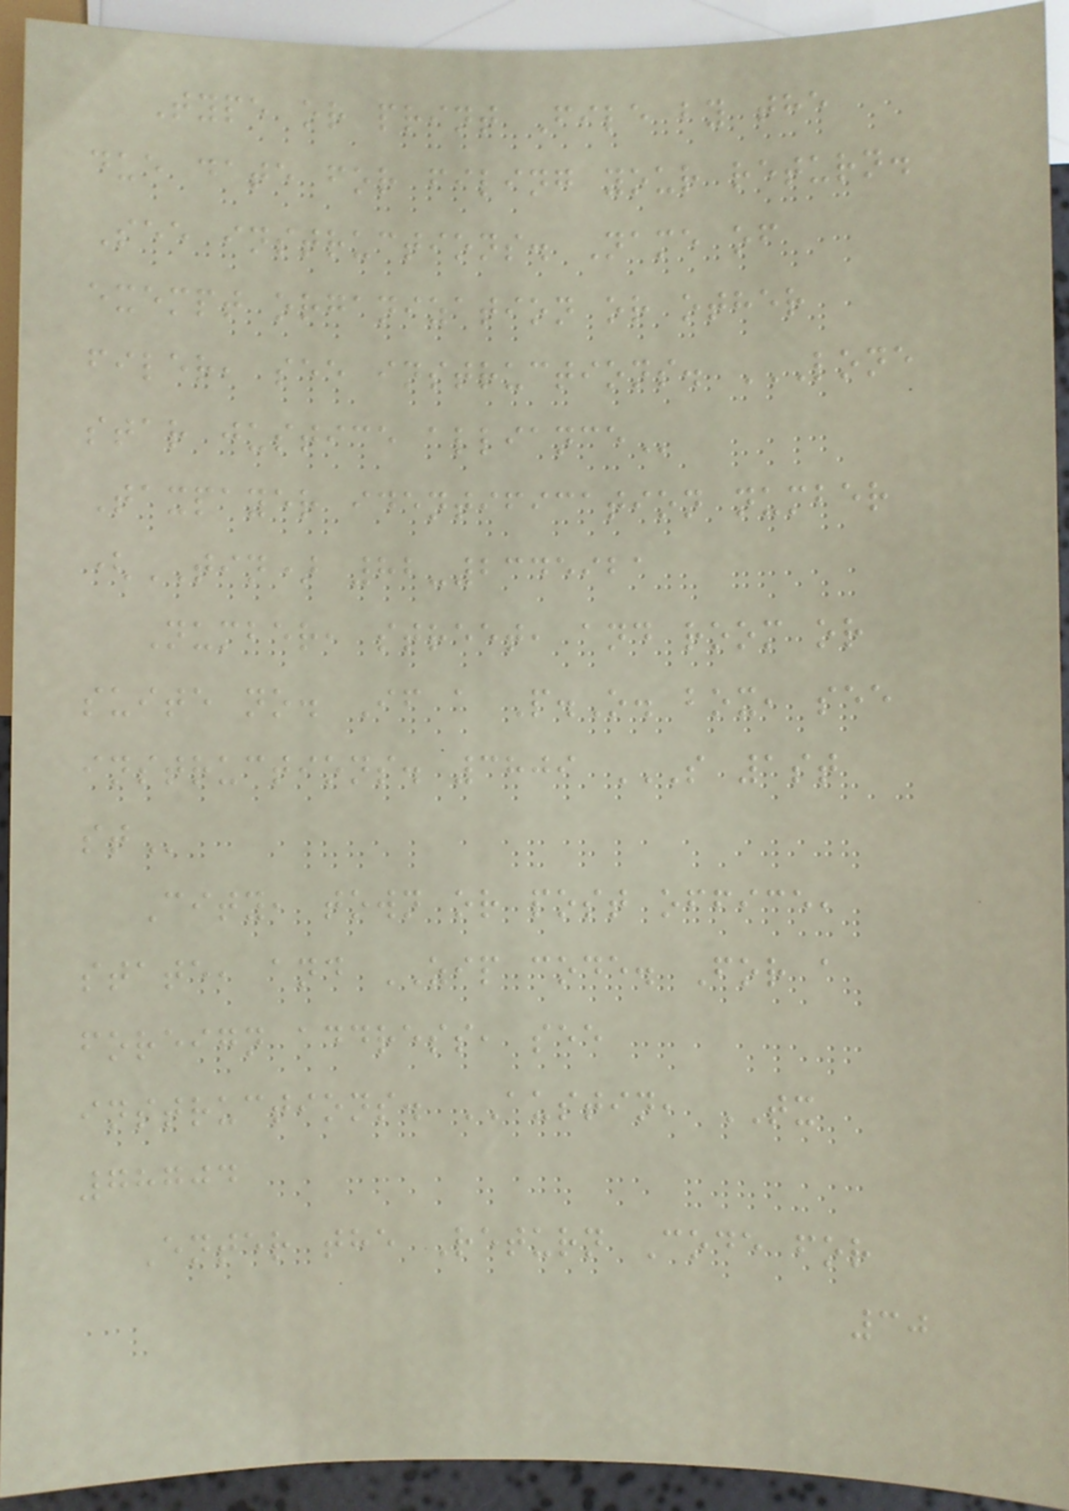Type or print File by the
due date for filing your return.
See instructions. Name of
exempt organization or other
filer, see instructions. LONE
STAR JUSTICE ALLIANCE
Taxpayer identification number
(TIN) 82-2345921
Number, street, and room or
suite no. If a P.O. box, see
instructions. 3809 S 1ST
ST
City, town or post office,
state, and ZIP code. For a
foreign address, see
instructions. AUSTIN, TX
78704
Enter the Return Code for
30
